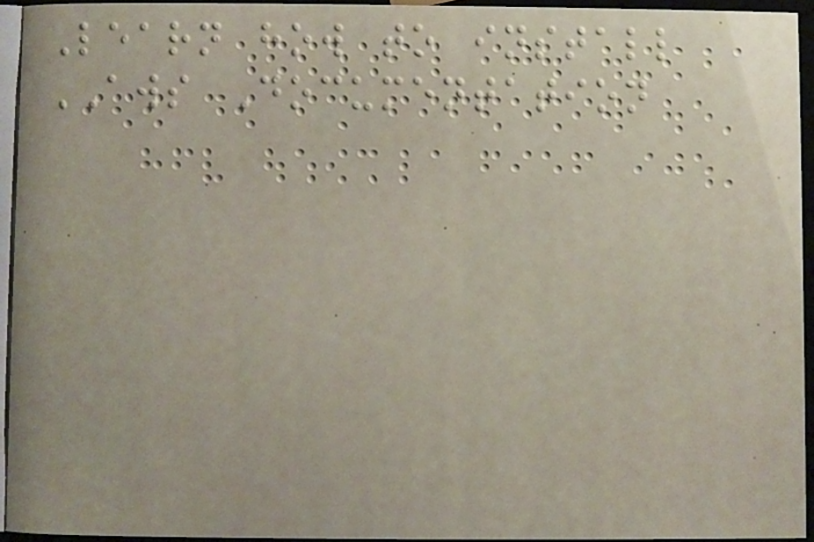Learn how to install
AWS Documentation
